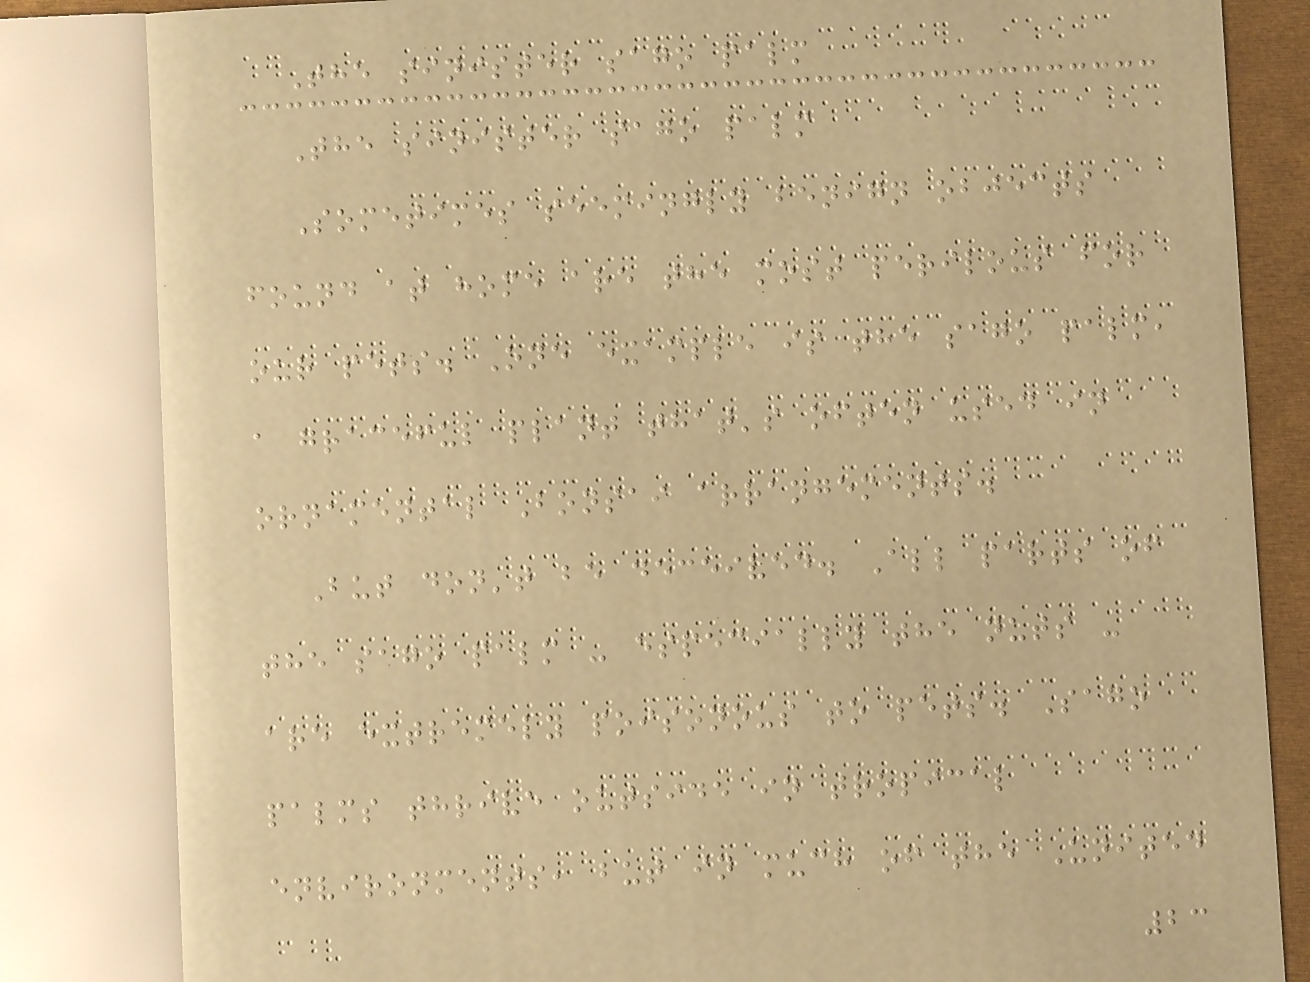The sinister sago palm
The sinister sago palm
Sometimes seemingly benign objects
found at home are the most perilous for
our pets. One example is the sago palm,
a graceful plant that's often used in
ornamental Bonsai arrangements.
But don't be deceived. All parts of
the sago palm - especially the nuts -
are extremely poisonous to pets. Sago
palms thrive outside in tropical
environments, but in much of the United
23
